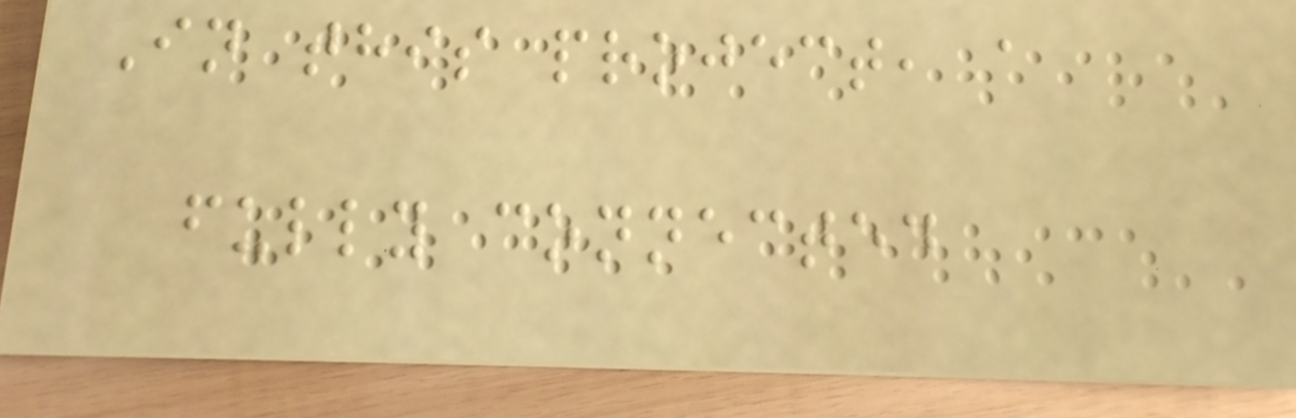In this project, a
fully connected
